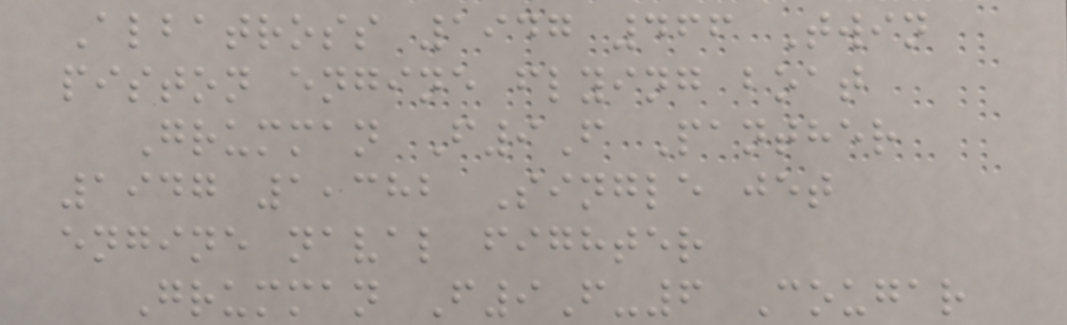Albatross 1947 466 Twin
piston engine flying boat
Grumman F9F Panther
1947 1,382 Single jet
engine naval fighter
Grumman F9F-6 Cougar
